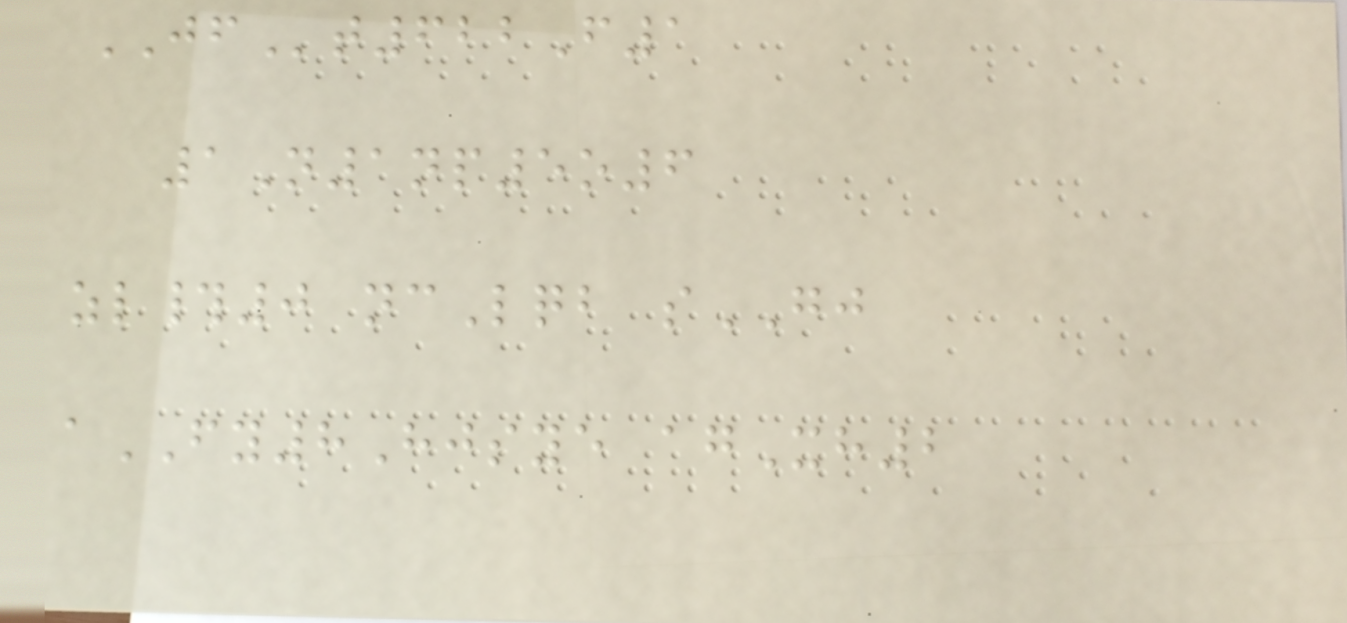JFt622F1
1N1np5o6
zl#0 ncLqb sGJ
aFY8Hjsye agXh2
